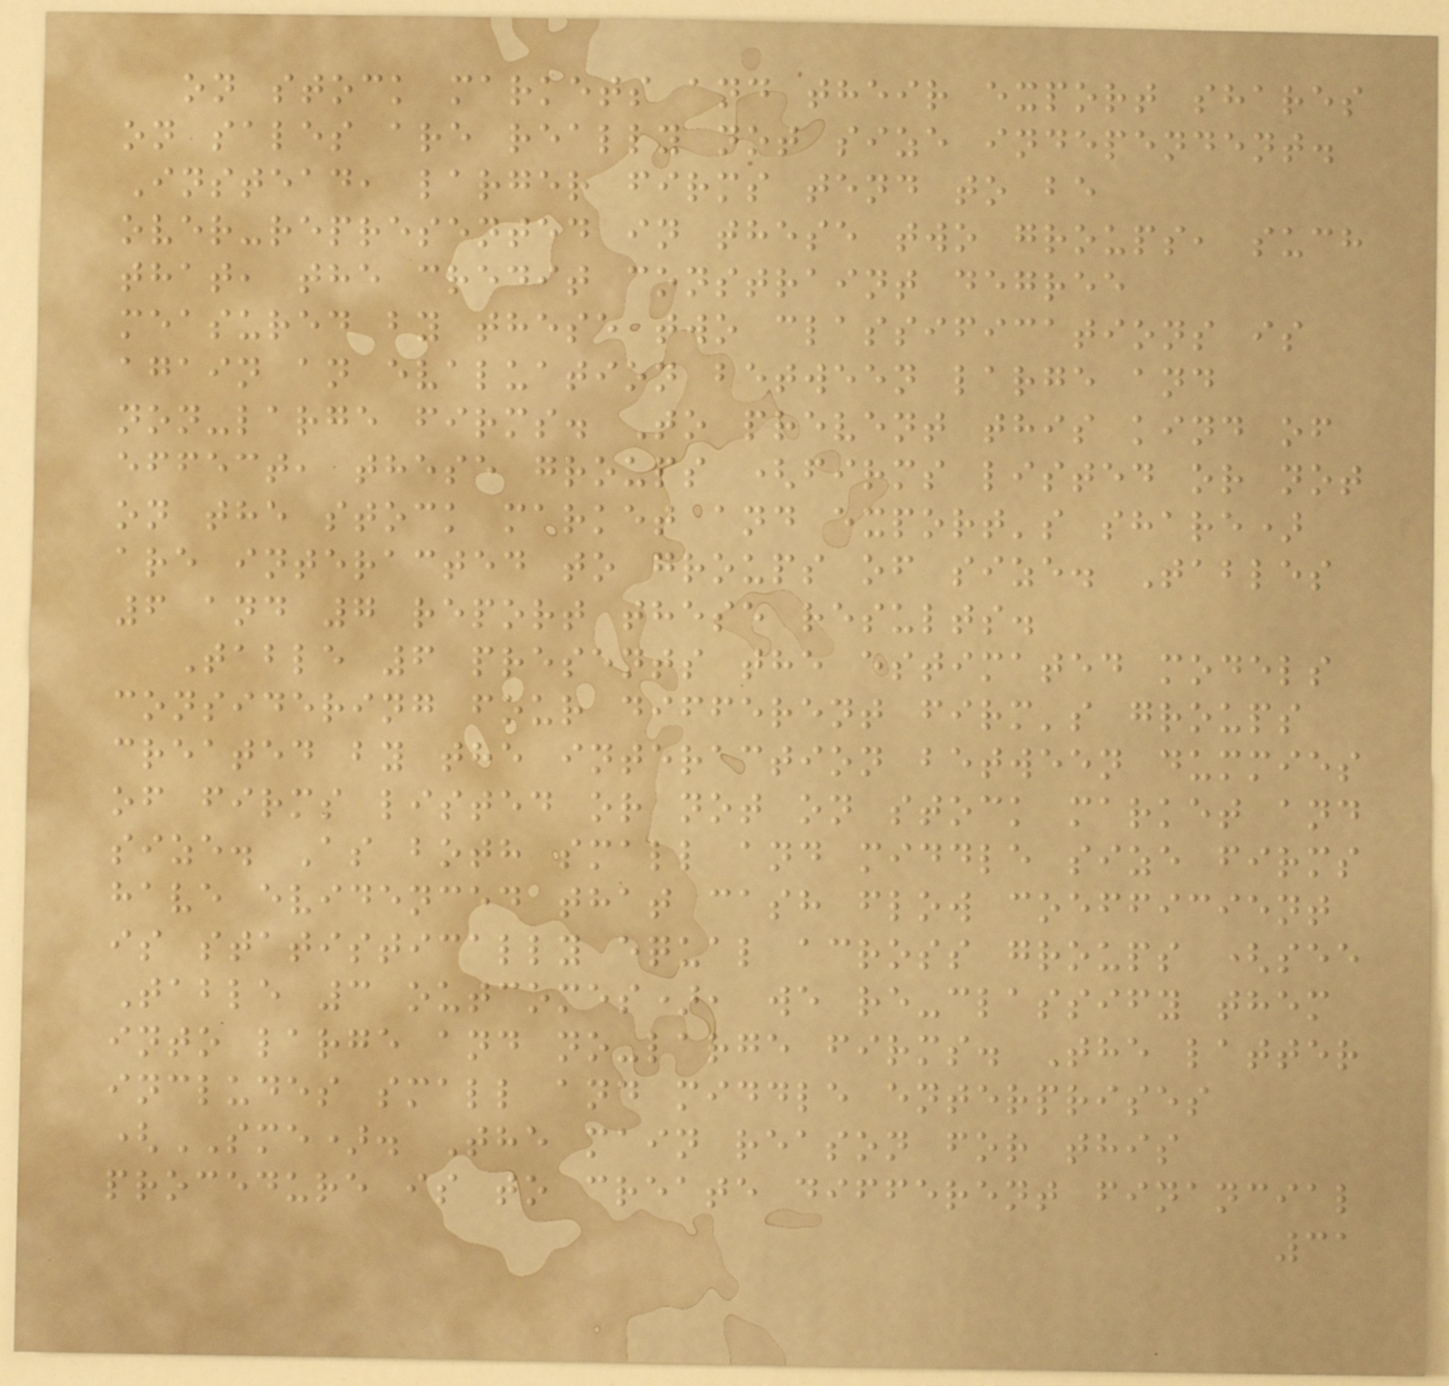on stock markets and their export shares
on sales are really not size independent.
Instead, larger firms tend to be
over-represented in these two groups, such
that, the credit constraint degree
measured by these two classifications is
again an evaluation between large and
non-large firms. To prevent this kind of
effect, these groups (firms listed or not
on the stock market and export's share)
are interacted to groups of size. Tables
6 and 7 report these results.
Table 6 presents the estimated models
considering four different firm's groups
created by the interaction between dummies
of firms listed or not on stock market and
size. As both small and middle size firms
have evidenced that cash flow coefficient
is statistically equal across groups (see
Table 3 outcomes), we re-classify them
into large and no-large firms. The latter
includes small and middle enterprises
(SME). The main reason for this
procedure is to create different financial
31
